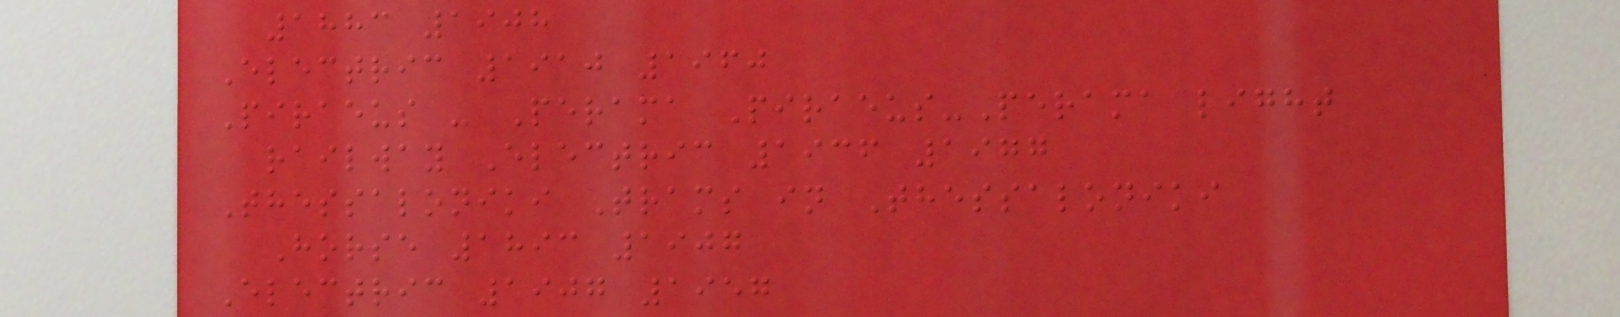1883 1908
Electric 1910 1960
Piraeus - Perama Piraeus-Perama light
railway Electric 1936 1977
Thessaloniki Trams in Thessaloniki
Horse 1893 1907
Electric 1907 1957
